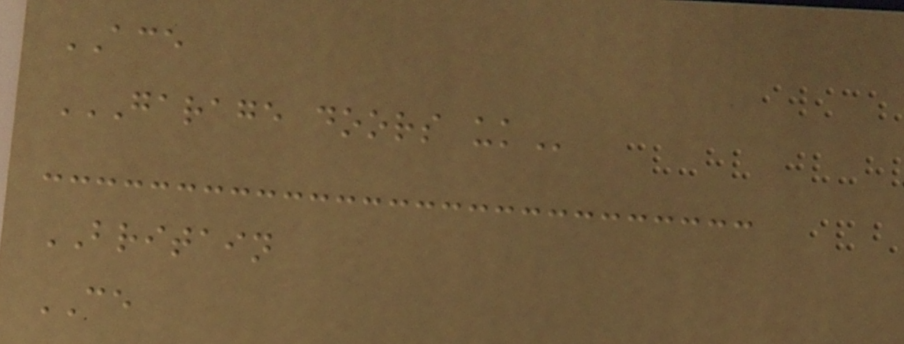ACE
GARAGE DOORS UK
BRITAIN
CE
